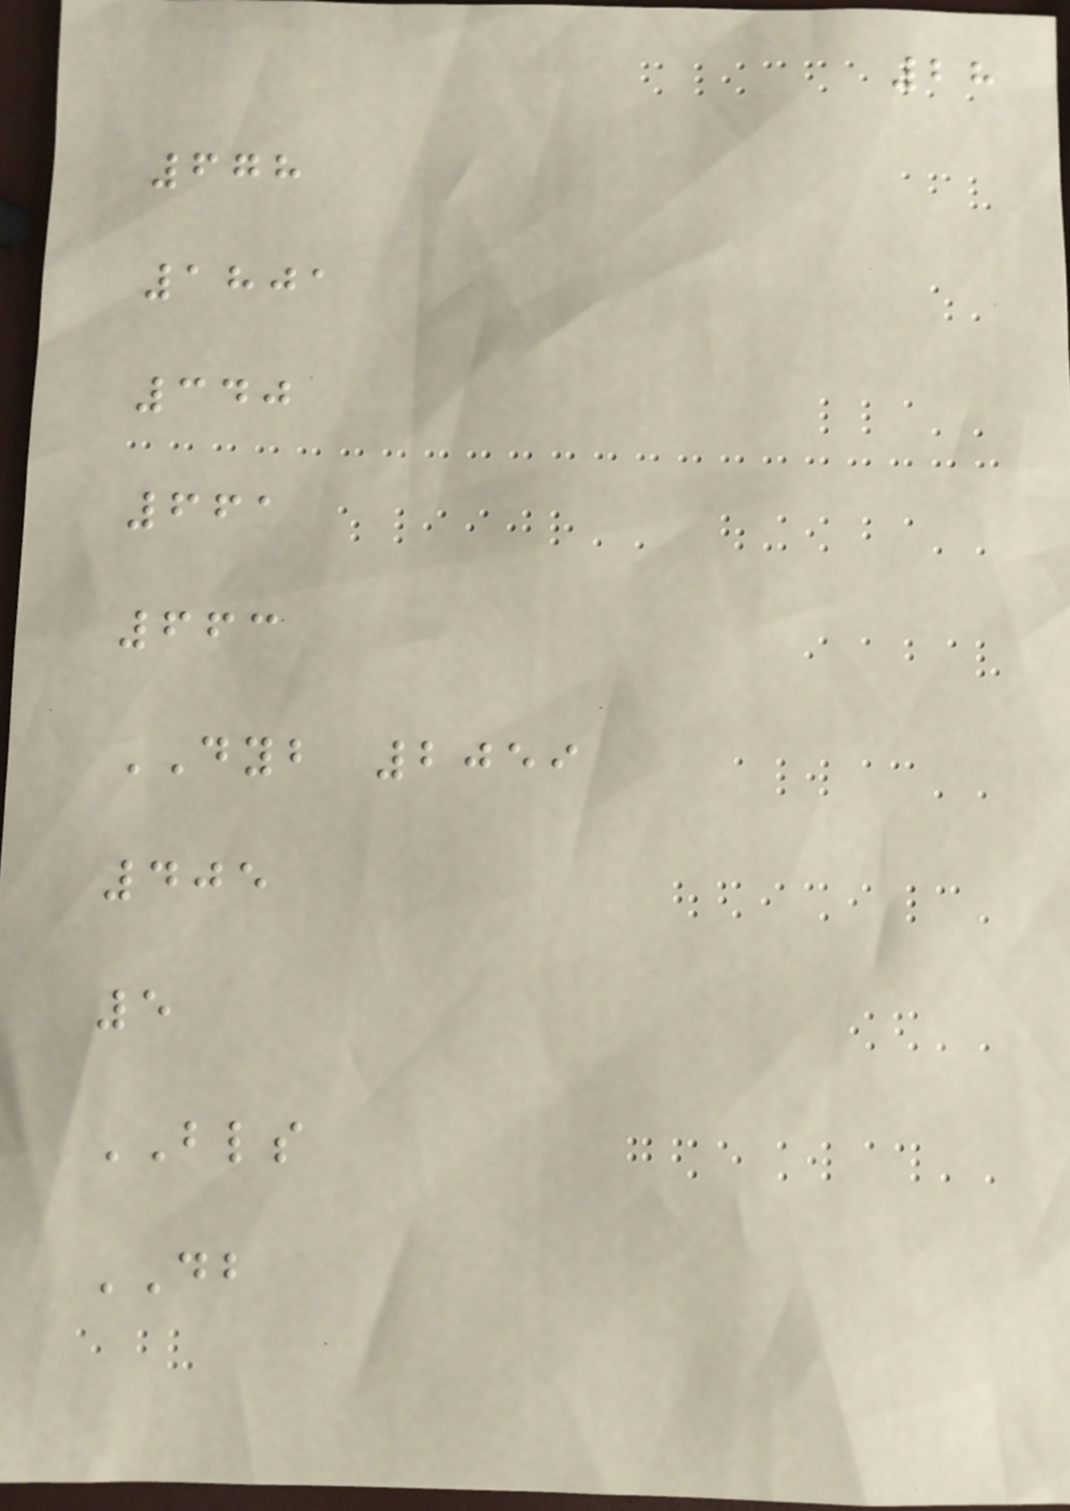28
678
1801
340
661
663
DYB 2059
405
5
BLS
DB
